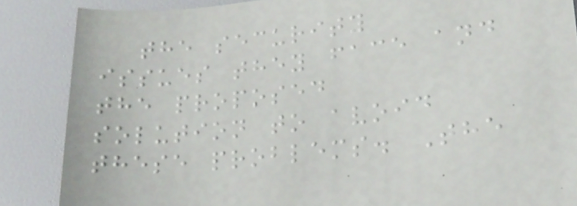the security
issues they face and
the proposed
solution to avoid
these problems. The
